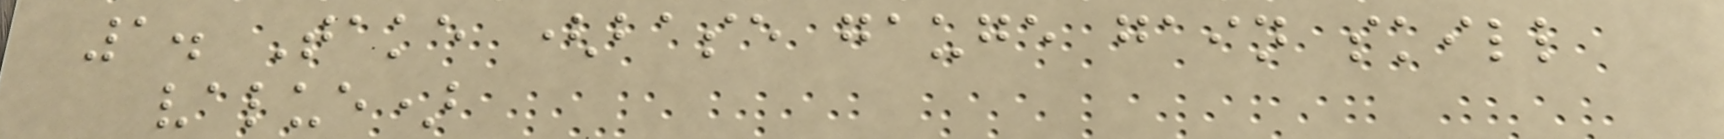1. Take (base gauge gain skill
value)
